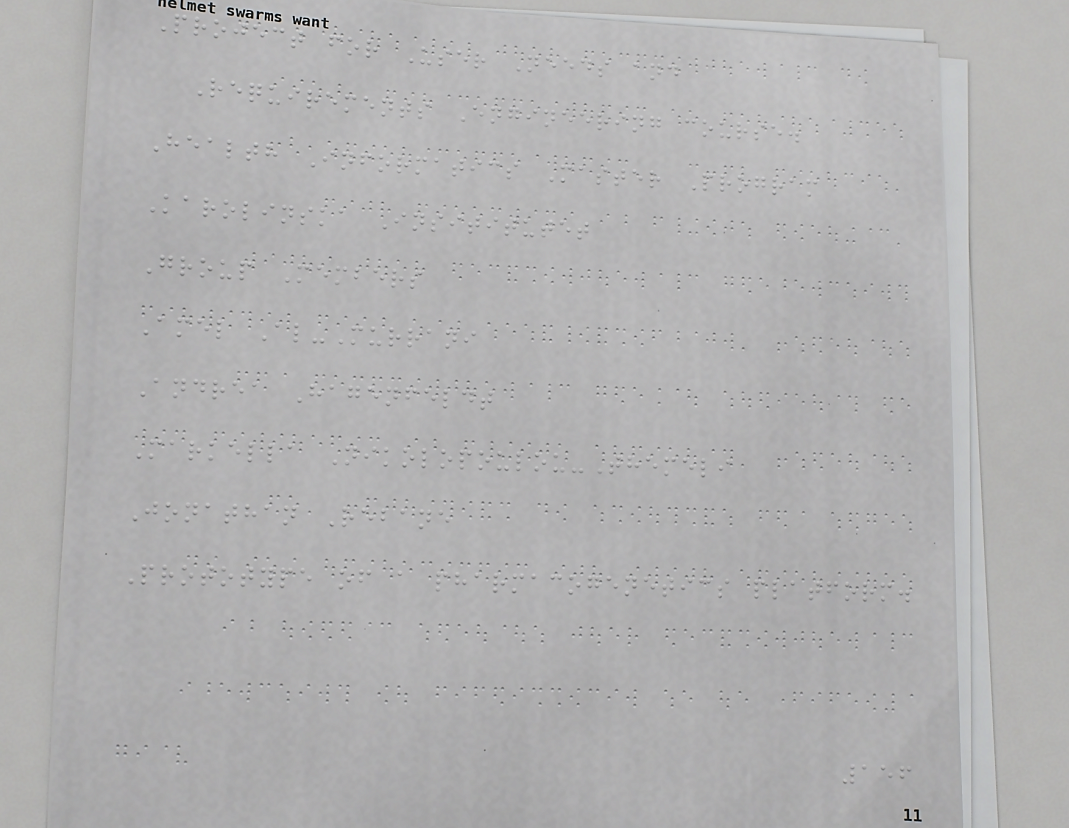Project for User Needs and
Requirements Engineering course.
Health Informatics Master Program
Karolinska Insititutet
Group Members
Amel Al-Murrani
Andrea Hagenfeldt
Markella Nikolopoulou-Themeli
Jonathan Rebane
Prototype of a pharmacogenetics platform.
156
